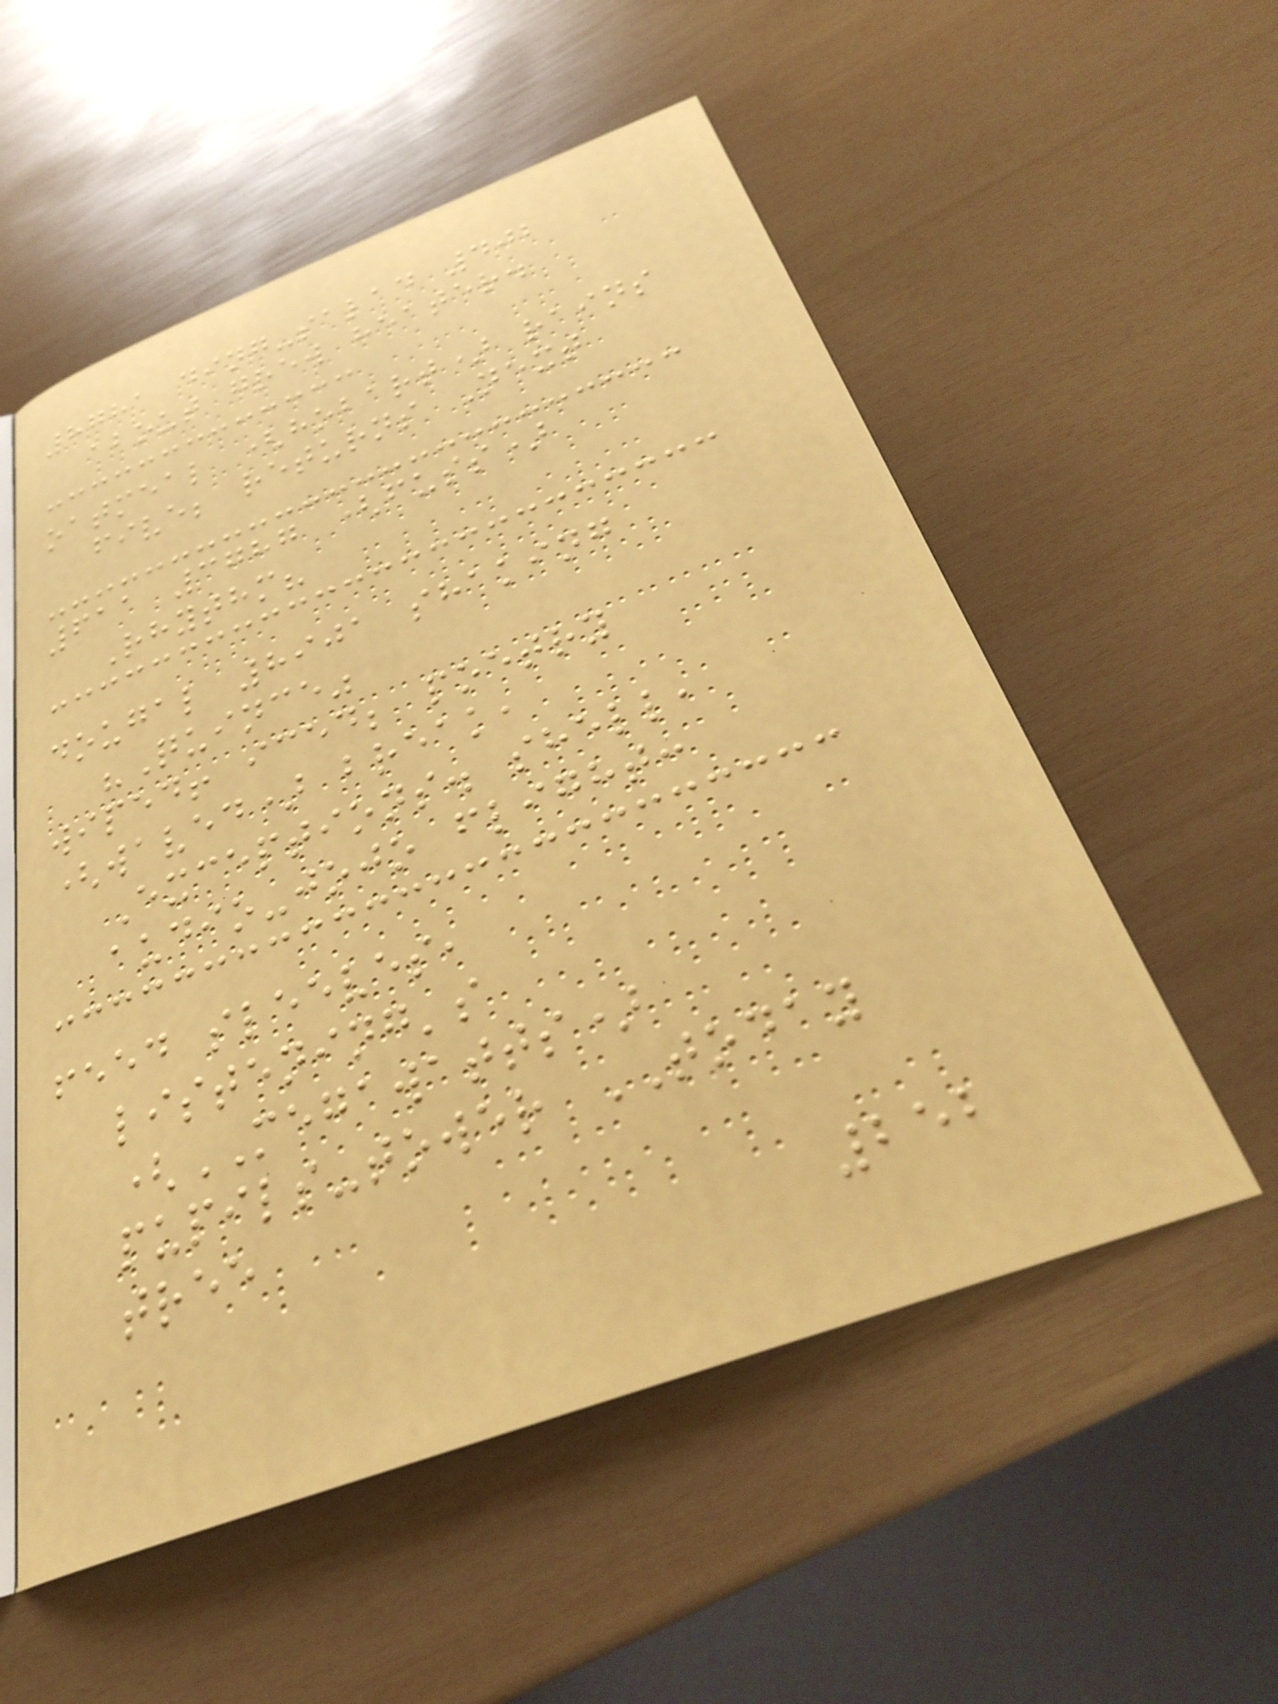8781 ding-salad 402
about grew heater.
oatmeal (hobart) rains
five; returns Next
611 3787 (fuss)
Rhythm?
dougal 8901 shaking
"Quince"
wiped! iced; poetry
(waved) break,
Exceptions. shell,
audio-jojo flight:
feed sleeves,
listening's
(MEGAWATTS)
pupils-tower TODAY
tree
252
